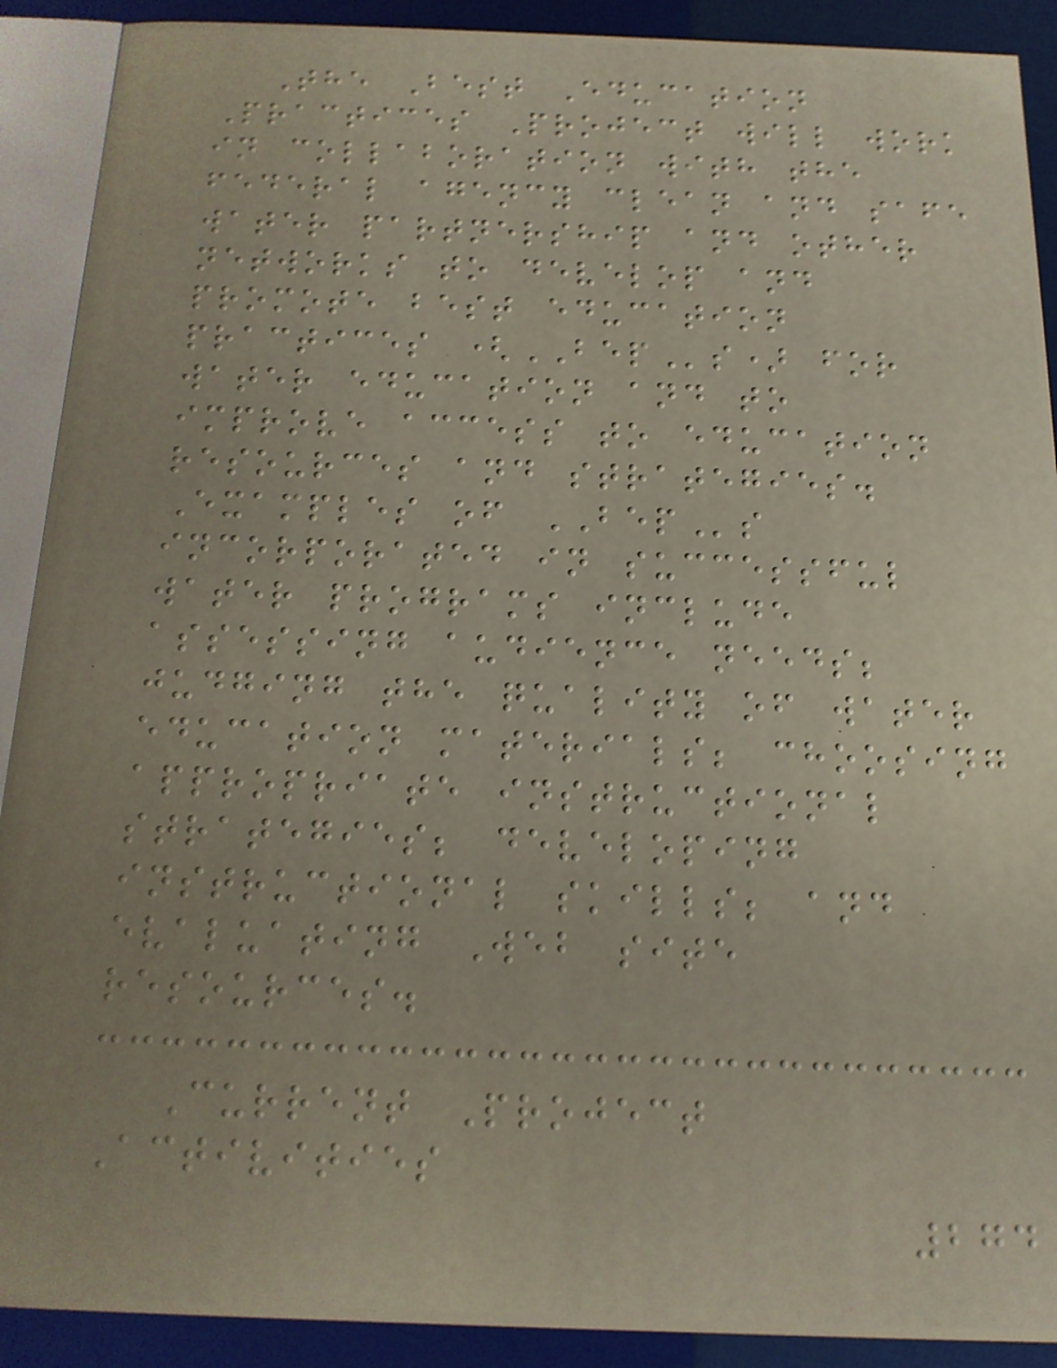The Best Education
Practices Project will work
in collaboration with the
federal agency clean and safe
water partnership and other
networks to develop and
promote best education
practices (BEPs) for
water education and to
improve access to education
resources and strategies.
Examples of BEPs
incorporated in successful
water programs include
assessing audience needs;
judging the quality of water
education materials; choosing
appropriate instructional
strategies; developing
instructional skills; and
evaluating Web site
resources.
Current Project
Activities
274
